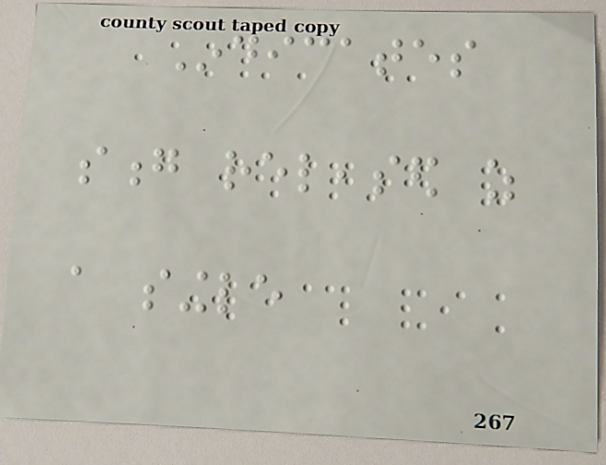Indicates
song released as
a single
